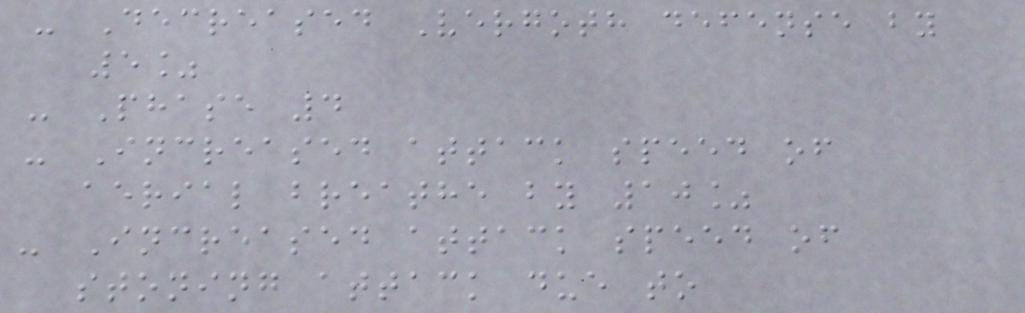- Decreased Vergoth defense by
5%
- Phase 4
- Increased attack speed of
aerial breathe by 10%
- Increased attack speed of
stoning attack due to
